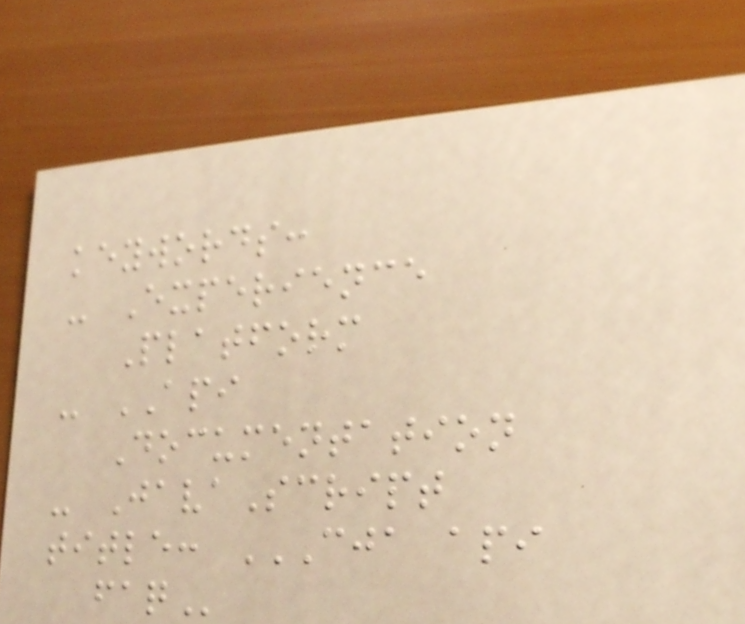keywords:
- Experience
Platform
- API
Documentation
- JavaScript
title: CJA API
FAQ
